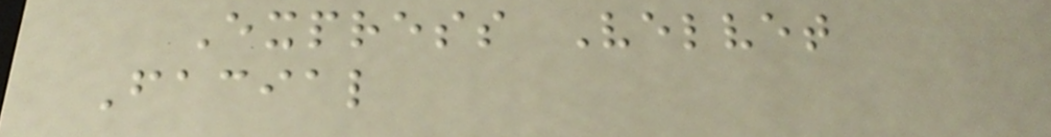Express Velvet
Facial
